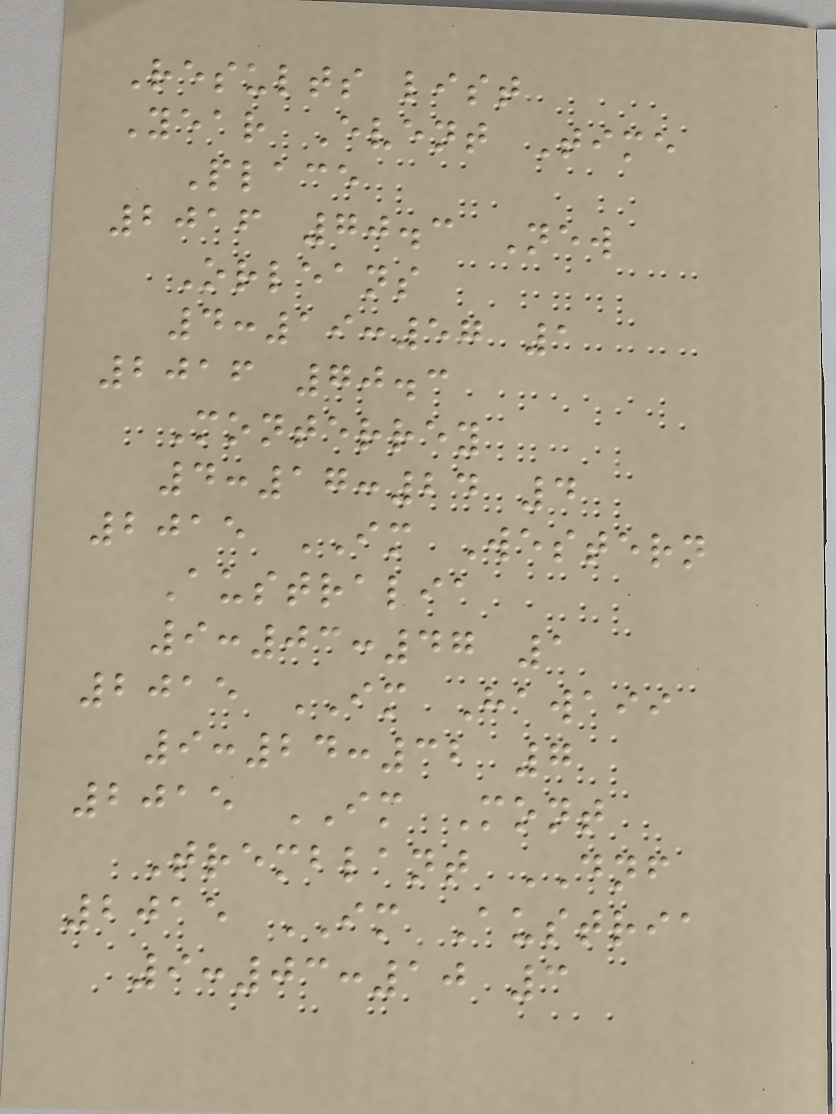Results list
Year Event Time
Place
2016 70.3 New
Orleans
4:19:57 1
2016 70.3
Monterrey
4:17:24 4
2015 IM Western
Australia
9:03:47 1
2015 IM Hawaii
9:24:32 7
2015 IM Mont
Tremblant DNF
2015 IM Austria
9:03:10 3
